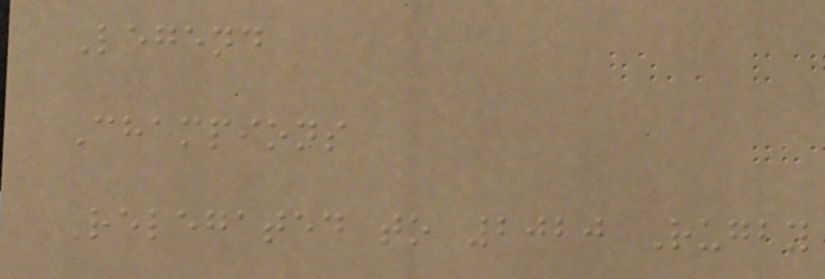Legend
Champions
Relegated to 2020 Rugby
